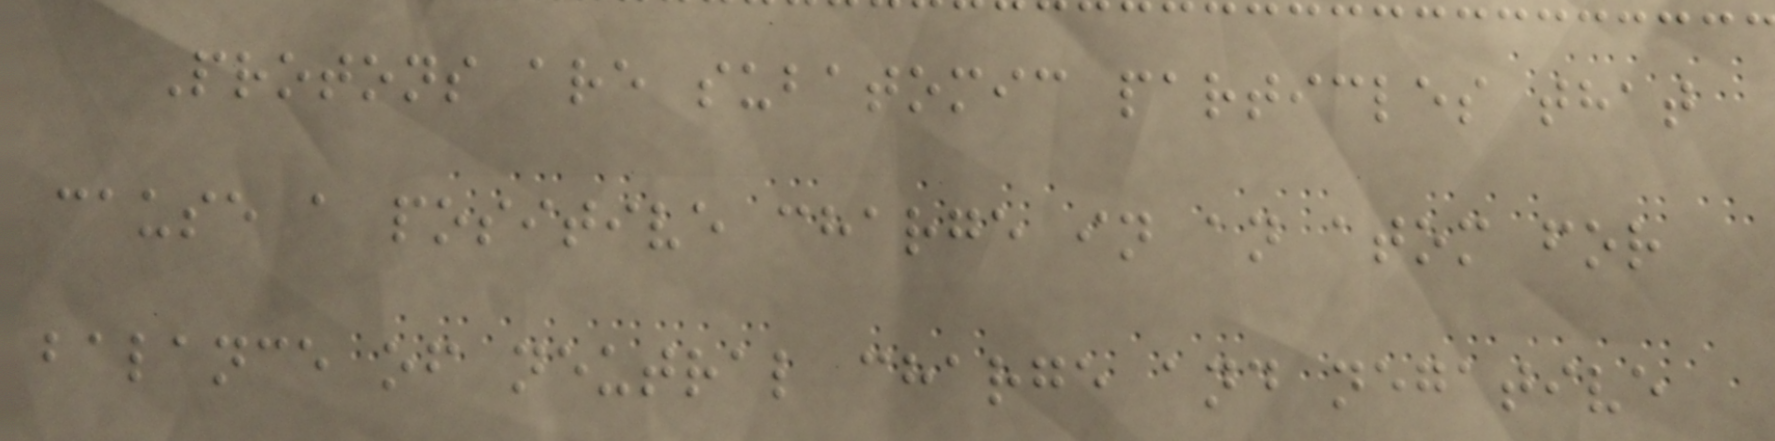Protons are subatomic particles that
cause a positive charge in an atom for
balance of neutral charge and negative
